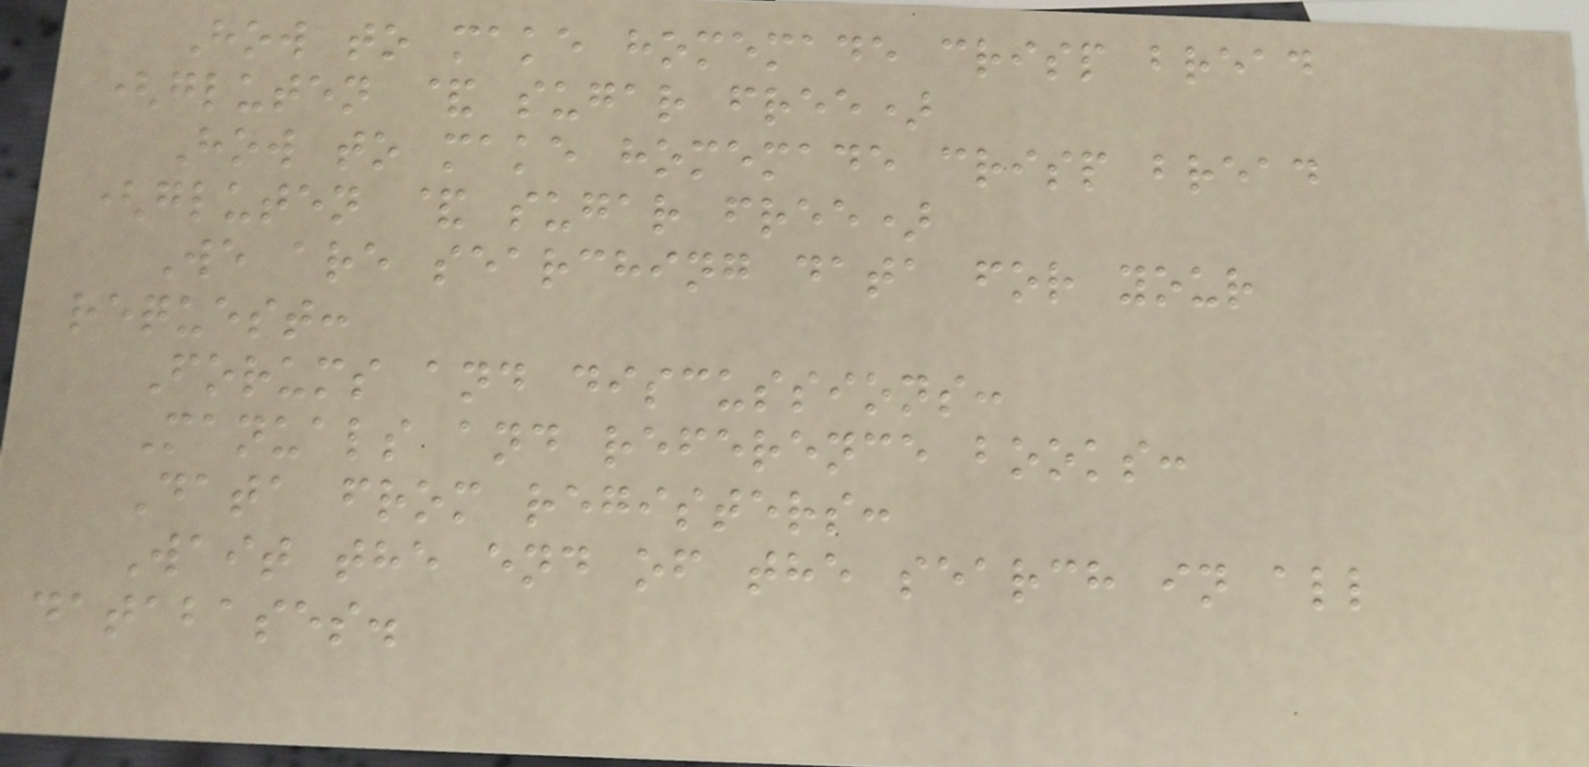How to make homemade crisp bread
(gluten & sugar free)
How to make homemade crisp bread
(gluten & sugar free)
We are searching data for your
request:
Forums and discussions:
Manuals and reference books:
Data from registers:
Wait the end of the search in all
databases.
